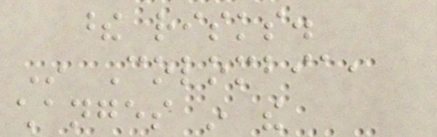these risks.
In Colombia,
changes in the
